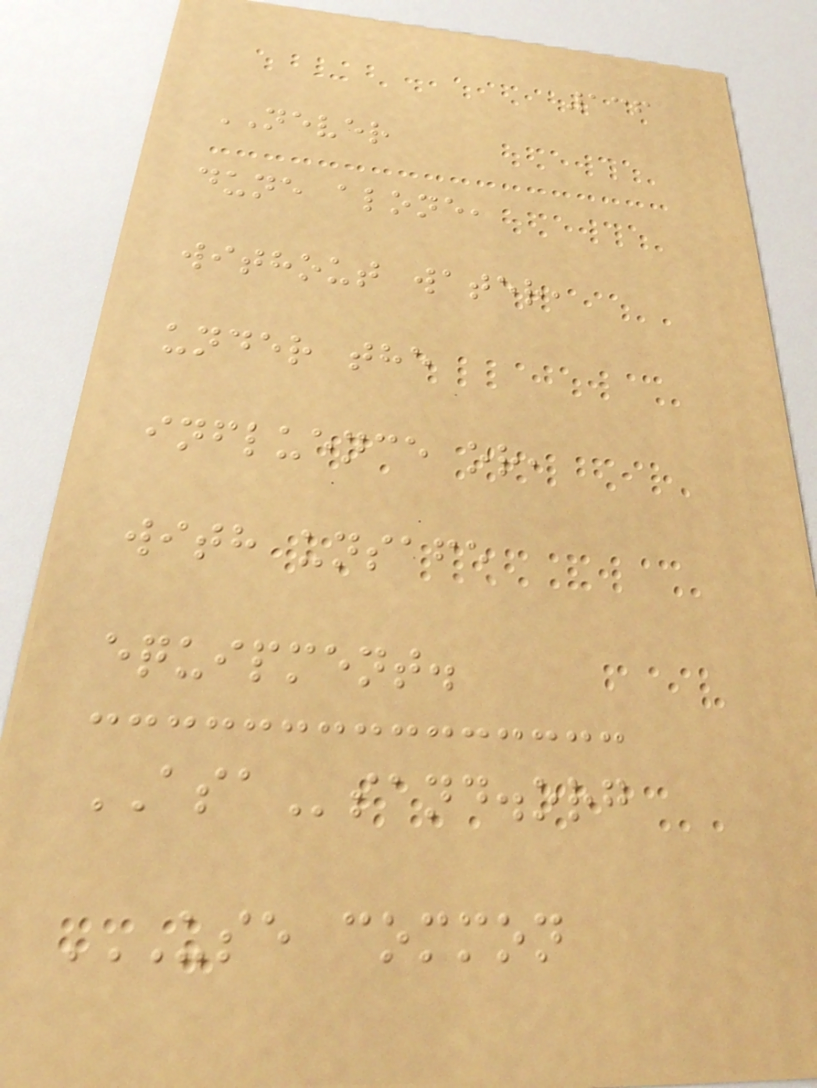136
NEVER
dune alone,
without water,
under the
influence or,
with unsafe
equipment.
ASAsand.org
USE COMMON
